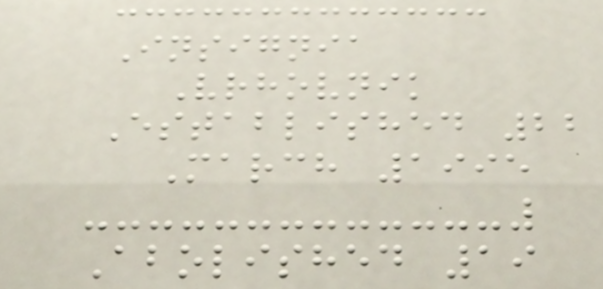Insignia
Vrhovnik
Established 22
March 1995
Abolished 19
